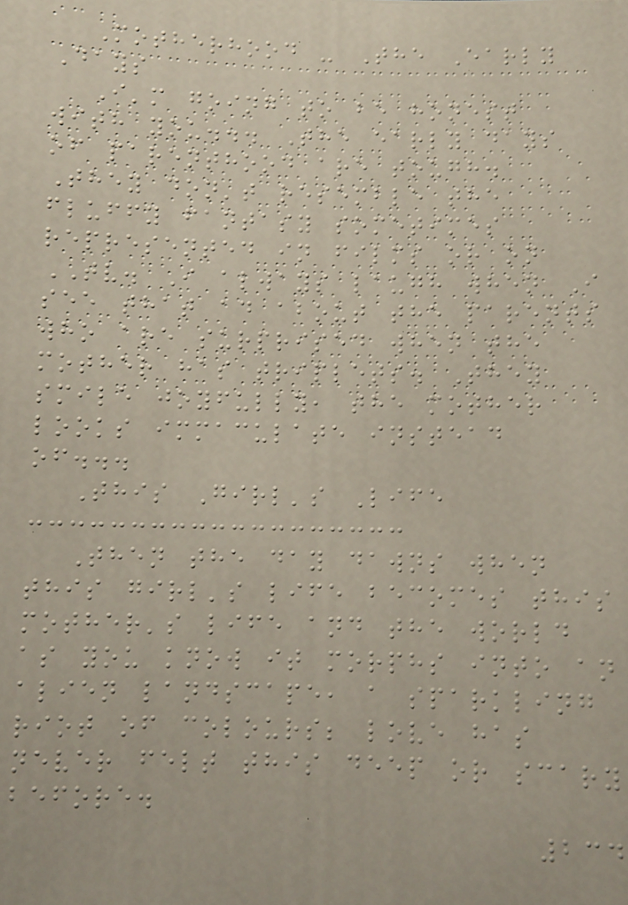Motherhood - The Early
Days
I'm going to be honest
with you... The early days
of parenthood are tough.
They don't resemble the
fluffy fantasy sometimes
represented in films or on
TV. I always laugh when I
see that ad about the parents
who are surprised when the
mother has triplets. They
smile joyfully, the mother
looks immaculate instead
of...
This Girl's Life
Then the day dawns when
this girl's life becomes this
mother's life and the world
as you know it morphs into an
alien landscape, a sparkling
riot of colours; love has
never felt this deep or scary
before.
234
